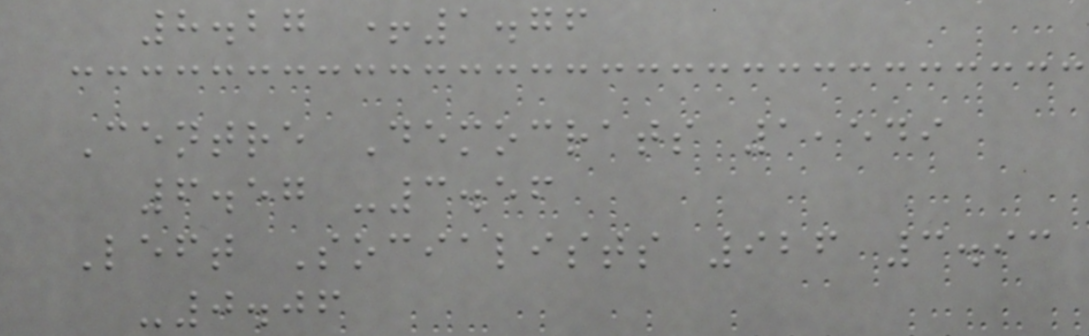8.27 +1.76
Centre Democrats 1,549
6.57 -3.56
Left Socialists 926 3.93
-0.06
